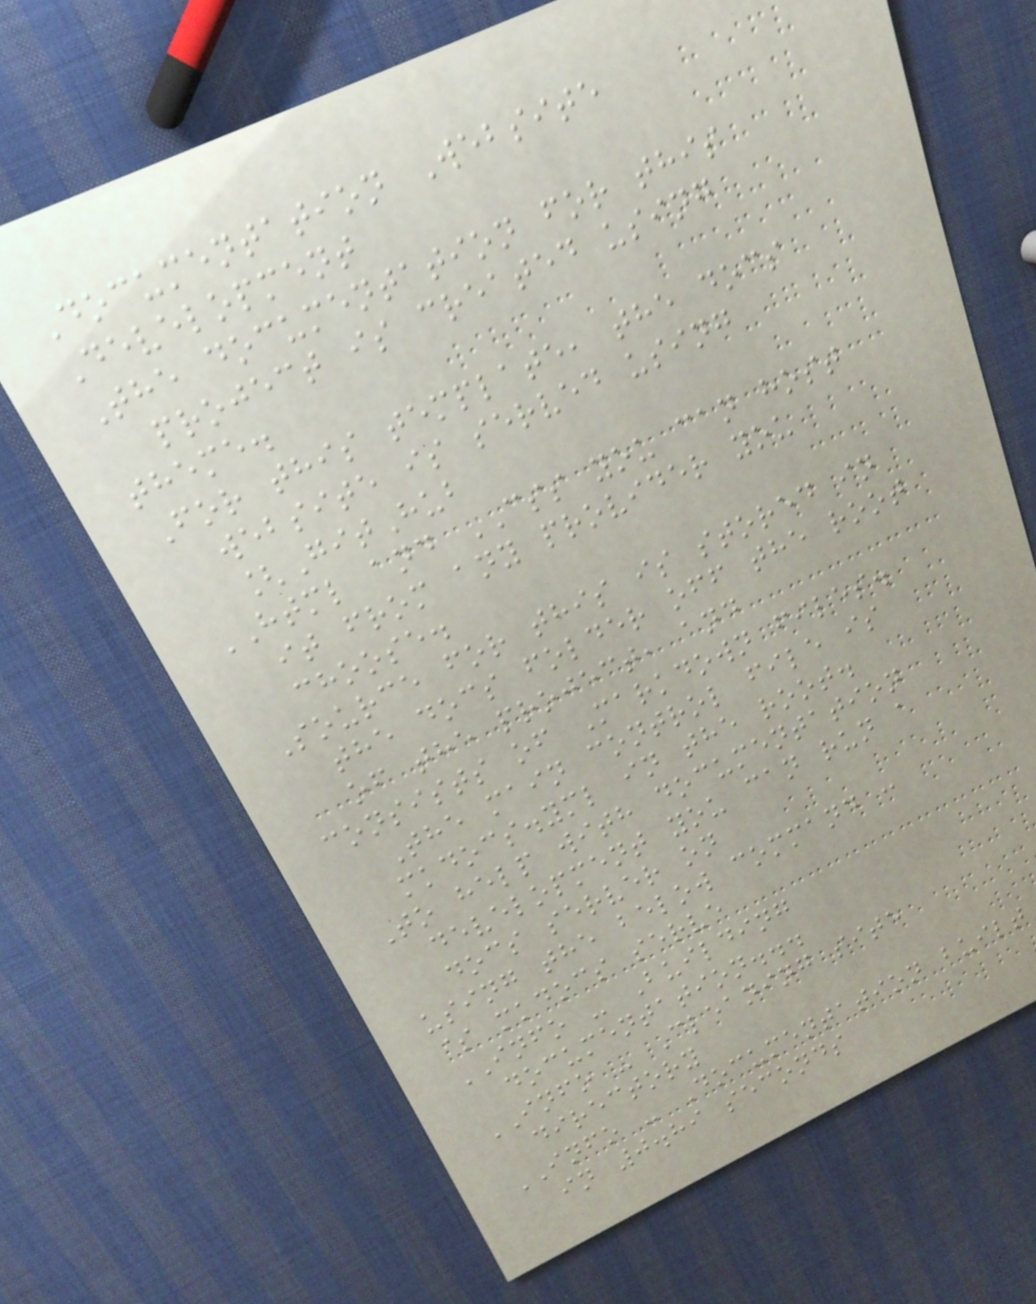Documentation Website
Development
The documentation for this
project is created using
theme.
For this template, the docs
website is served using
[GitHub
HTML and CSS you can host
it from any provider you
choose.
Source for this is stored in
the docs folder off the root
of the project, and
consists of Markdown files.
The main control file is
mkdocs.yml in the root.
To help with documentation
development you can run a
docs server on
using the below command :
$ mkdocs serve
INFO - Building
documentation...
INFO - Cleaning site
directory
INFO - Documentation built
in 0.89 seconds
